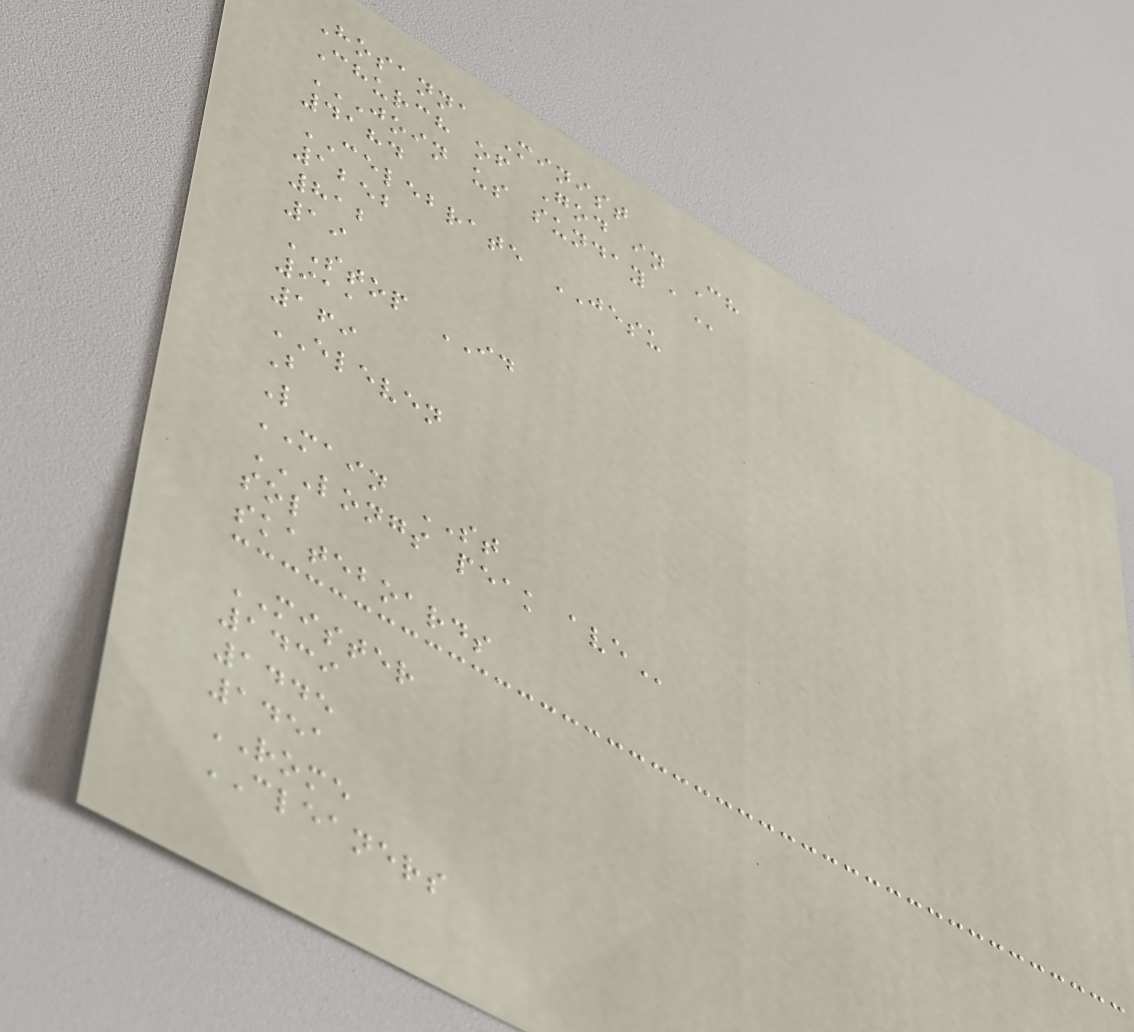Hosanna Minist
Church of God in Ch
JOIN US SUNDAY A
4184
CELEBRATE JESU
1252
812
19
STOP ID
911
169
ELEVEN
B
L
MAIN ST
LONGS PEAK AVE
sol
skateboards
MISTER
1439
1445
1451
ROME
CLEANERS
